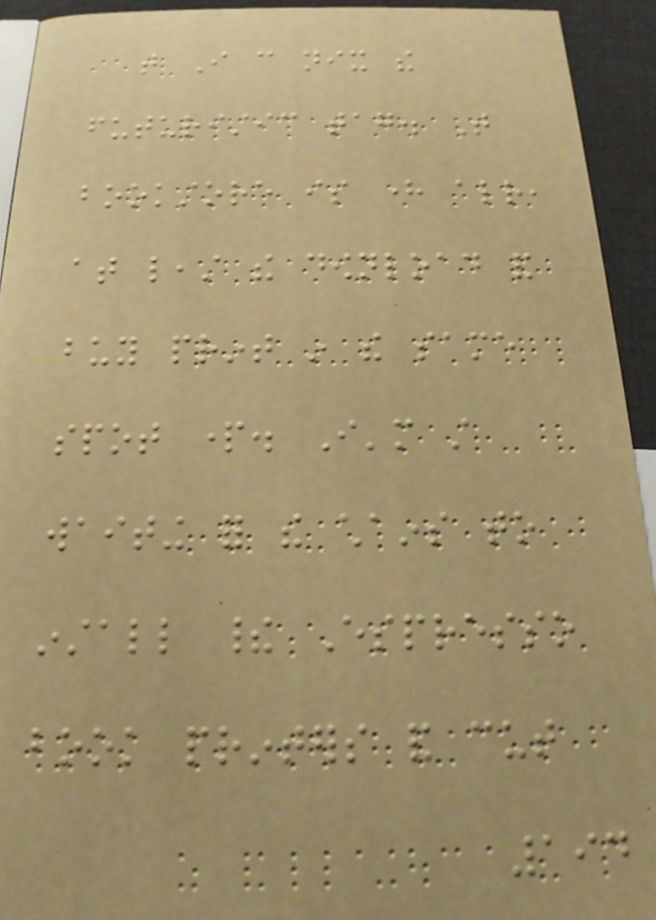that I can nix the
futuristic tag. That
bookstore is here already,
at least the download and
buy print in the same
spot part. I'm still
waiting for the chains to
install their Espresso
book printers and cut
194
